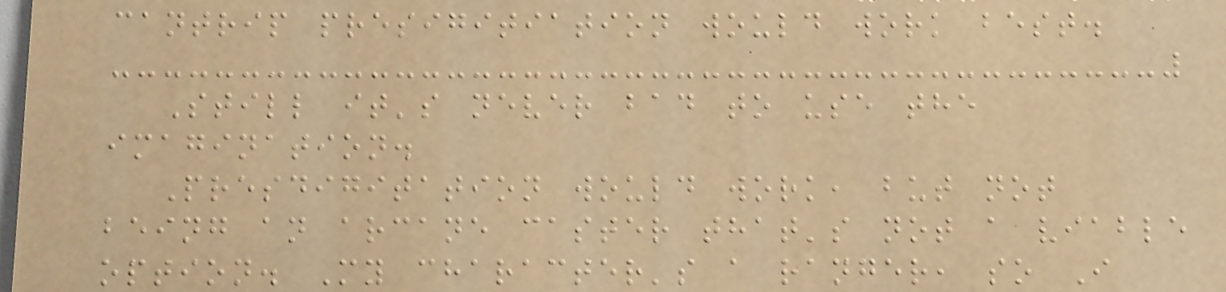cantrip presigitiation would work best.
Still it's never bad to use the
imagination.
Presdigitation would work, but not
being an arcane caster that's not a viable
option. My character's a ranger, so I
